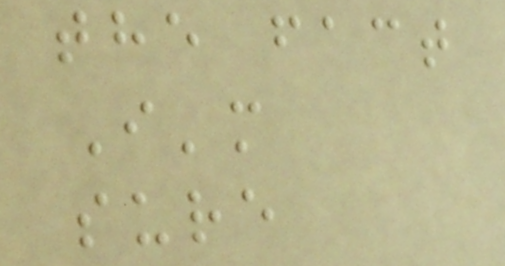the fact
I'm
sure
